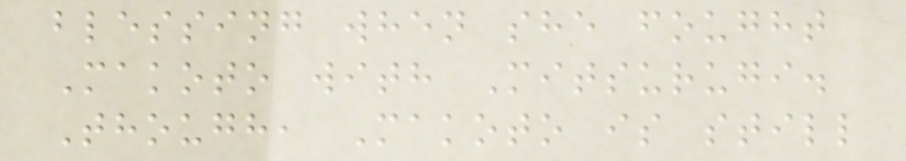blessing when she fought
Makoto with Mitsurugi.
Though, Makoto is still
